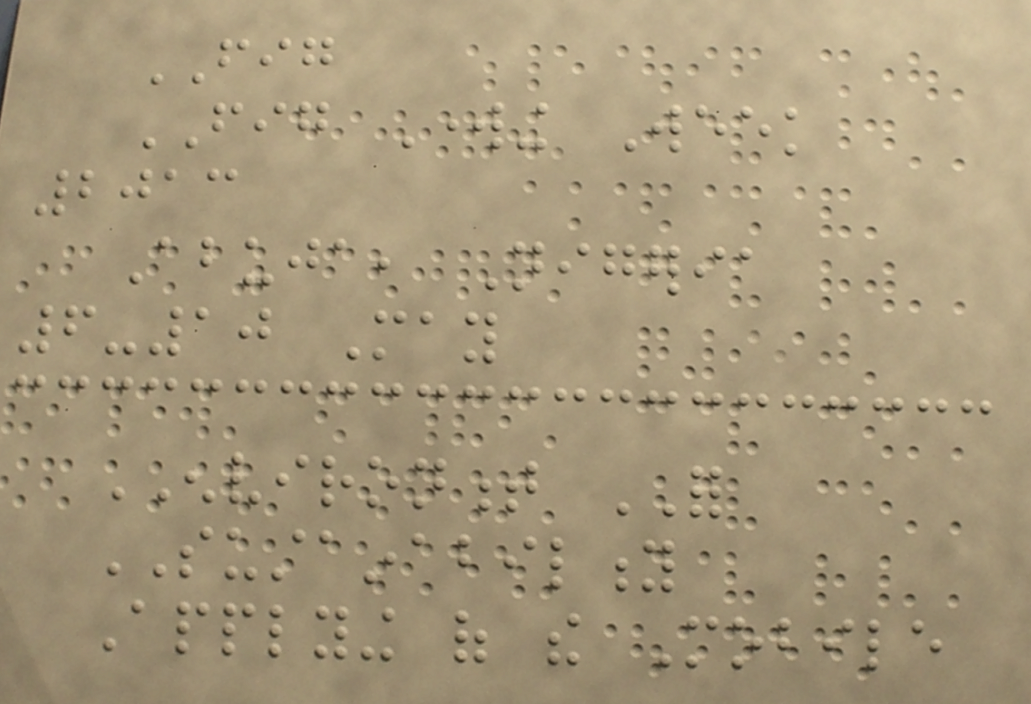FIG
FIG Working Week
2013
Abuja, Nigeria
6-10 May
ENVIRONMENT FOR
SUSTAINABILITY
Applying of the Mobile
